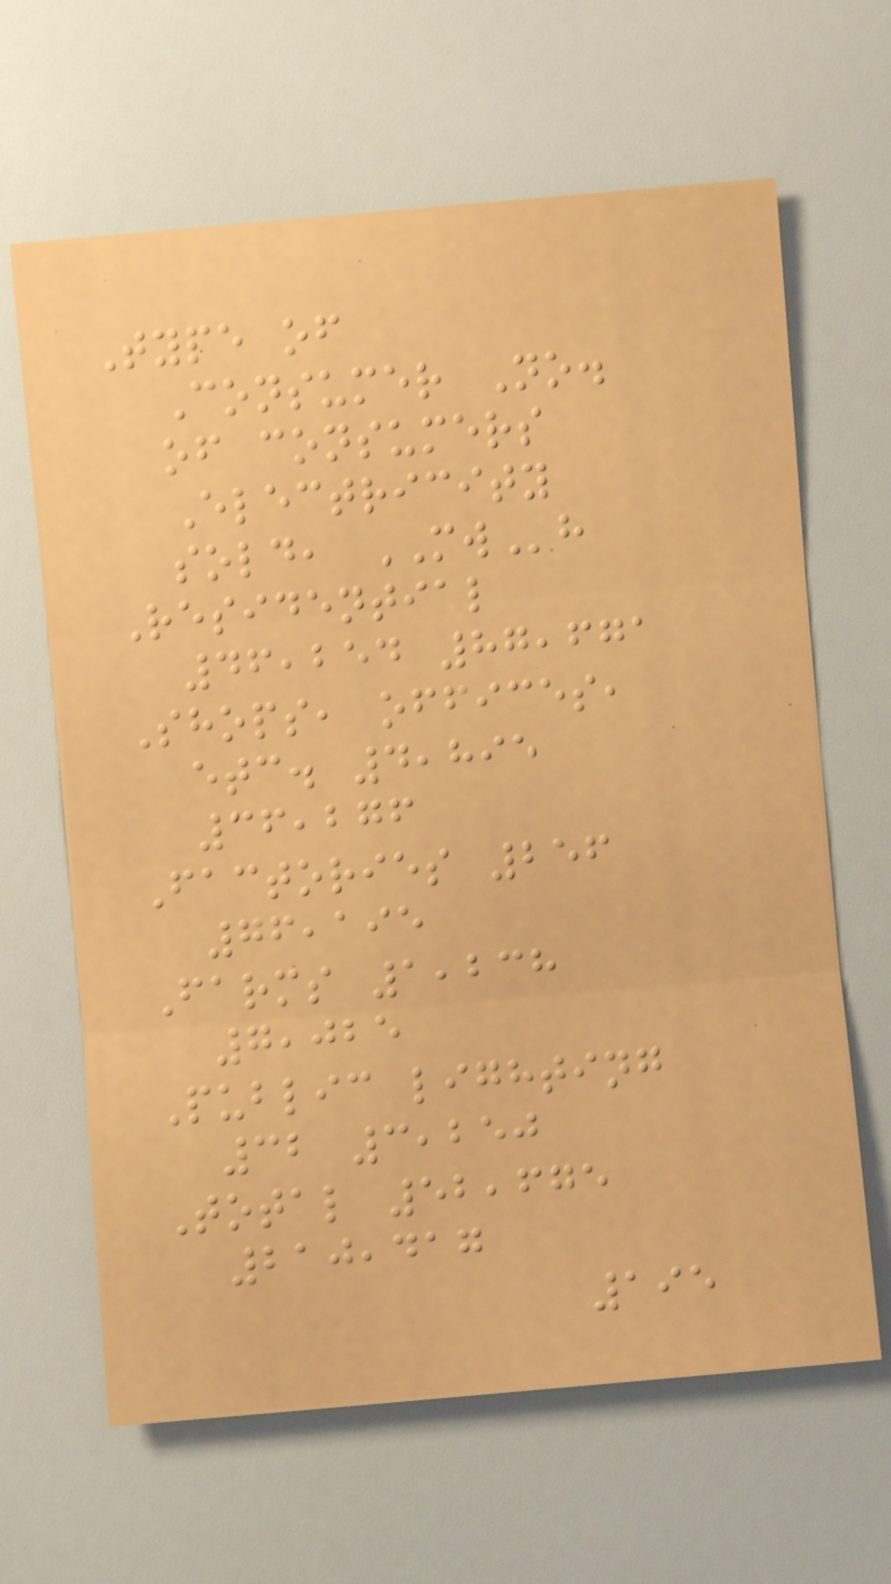Type of
Consumer No.
of consumers
Electricity
sold, MWh
Residential
46,254 87,671
Shops, offices,
etc. 4,895
36,276
Factories 256
76,195
Farms 1,238
7,025
Public lighting
32 3,250
Total 52,675
210,417
195
